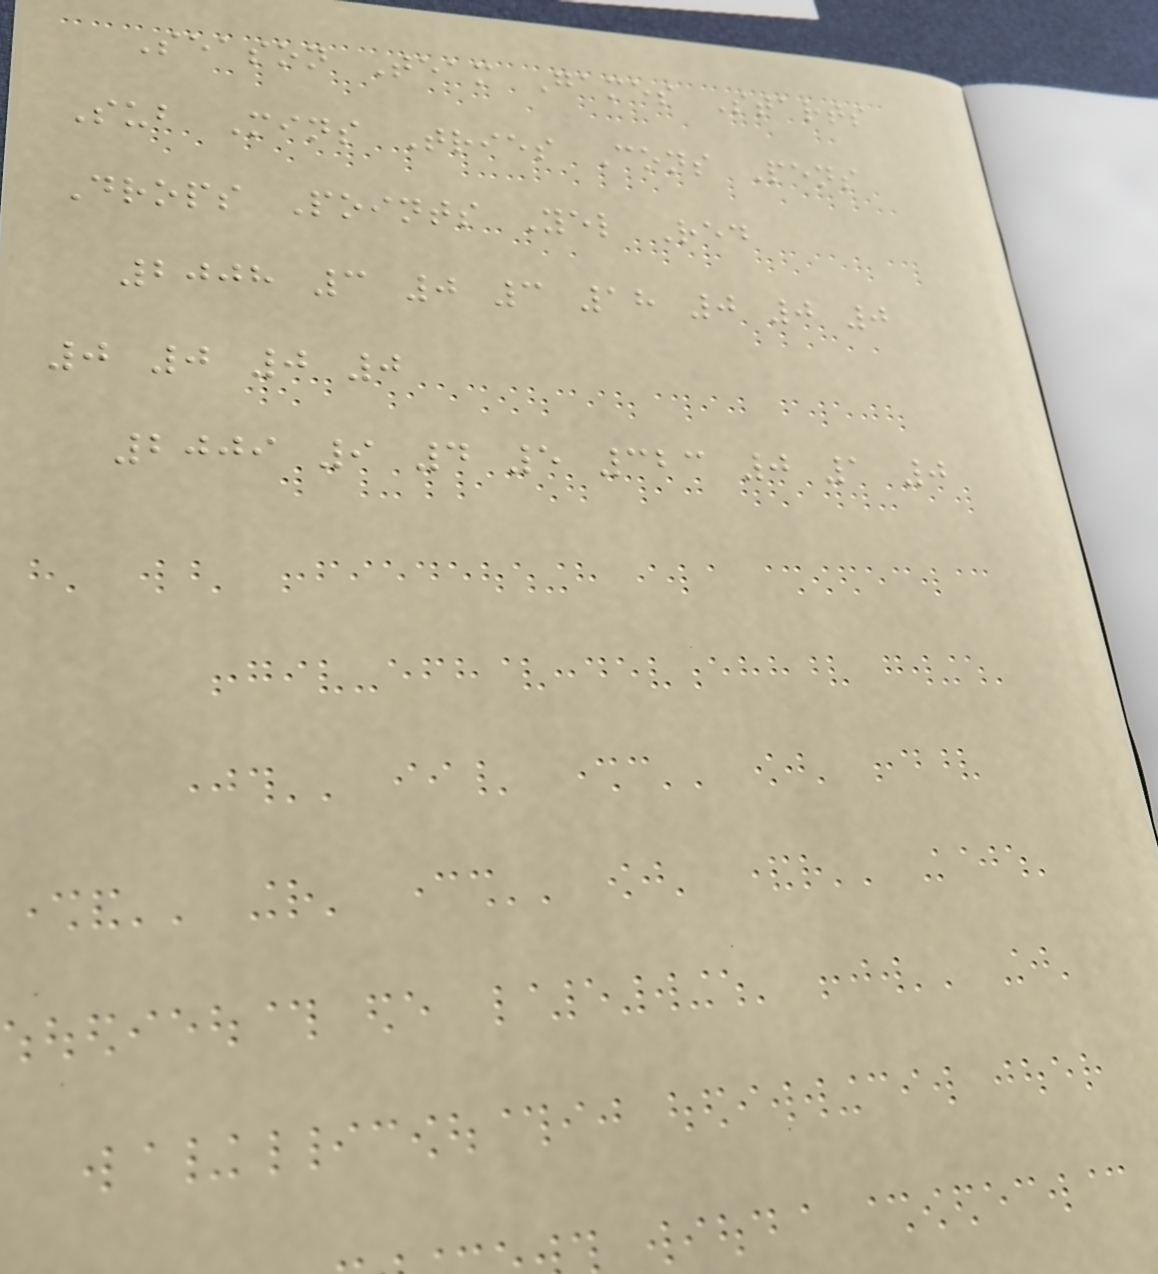Season Team Games Starts
Sub Mins Tries Cons Pens
Drops Points Yel Red
2008 3 0 3 18 0 0 0
0 0 0 0
2009 9 4 5 323 0 1 0
